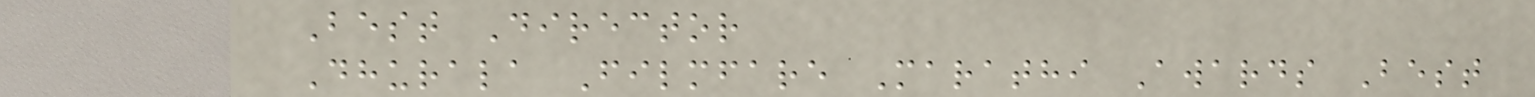Best Director
Dhurala Filmfare Marathi Awards Best
